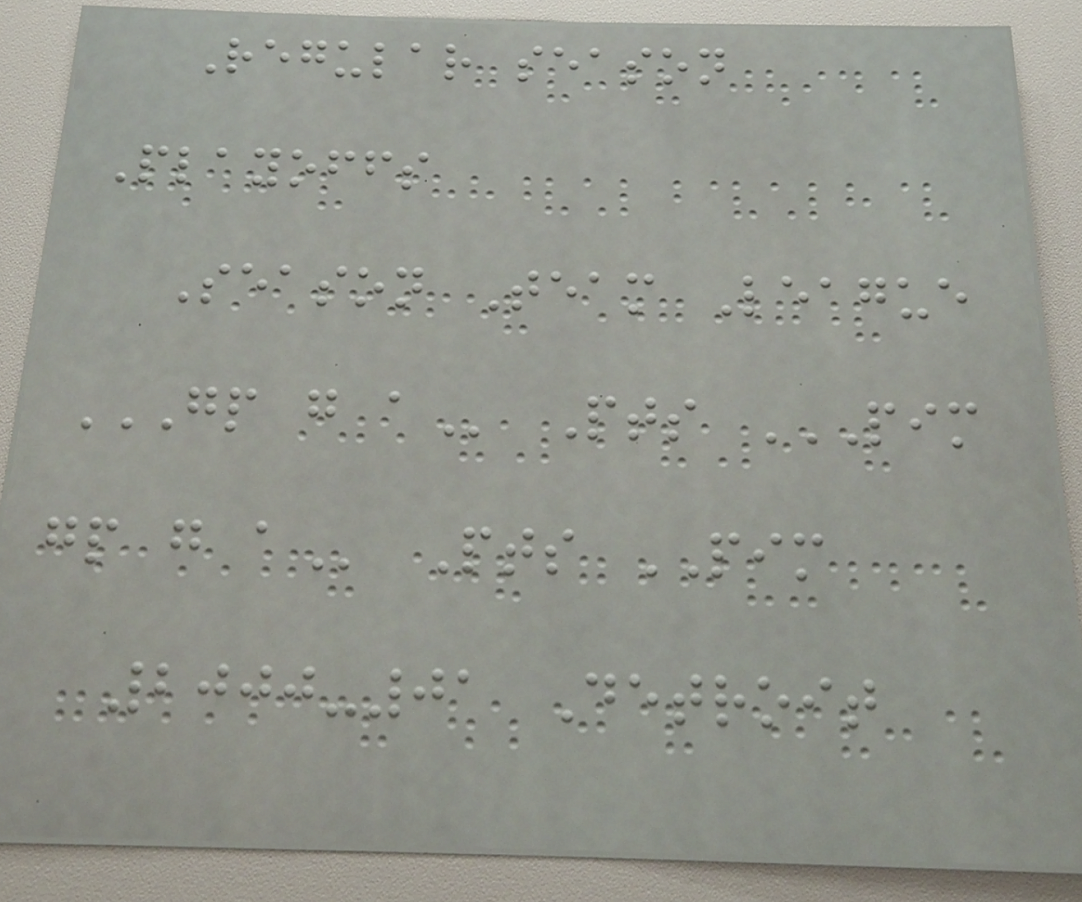Regular season
Playoffs
Season Team League
GP G A Pts PIM
GP G A Pts PIM
2000-01 Detroit
